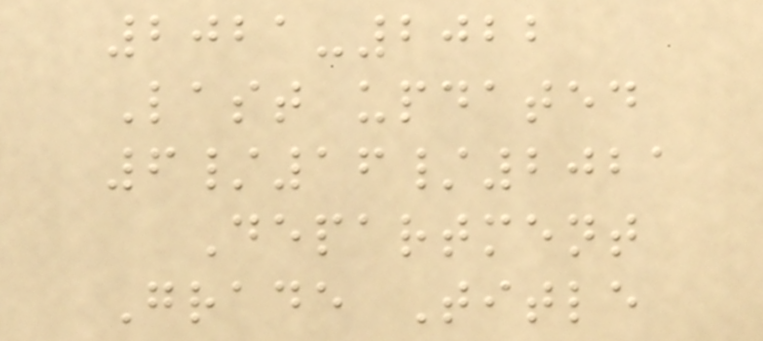2021-2022
Last updated
6/16/2021
Department
Grade Title
